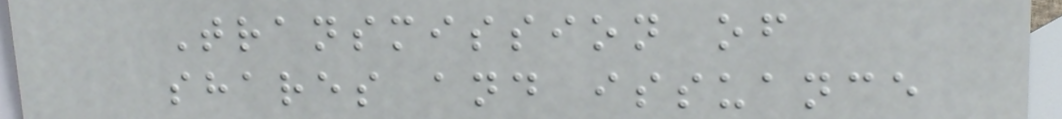Transmission of
shares and issuance
